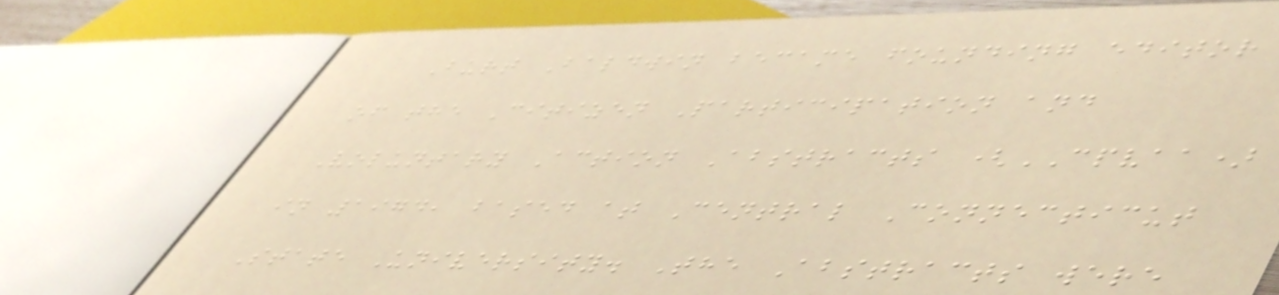Burt Baldwin became founding editor
of the Citizen Participation and
Voluntary Action Abstracts (CPVAA)
in 1974, based at Central Connecticut
State University. The Abstracts were
